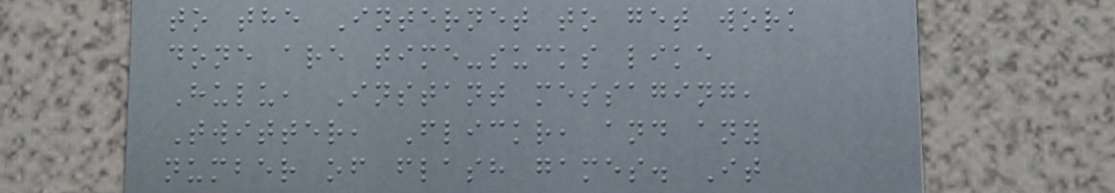to the Internet to get work
done are time-sucks like
Hulu, Instant messaging,
Twitter, Flickr, and any
number of flash games. It
